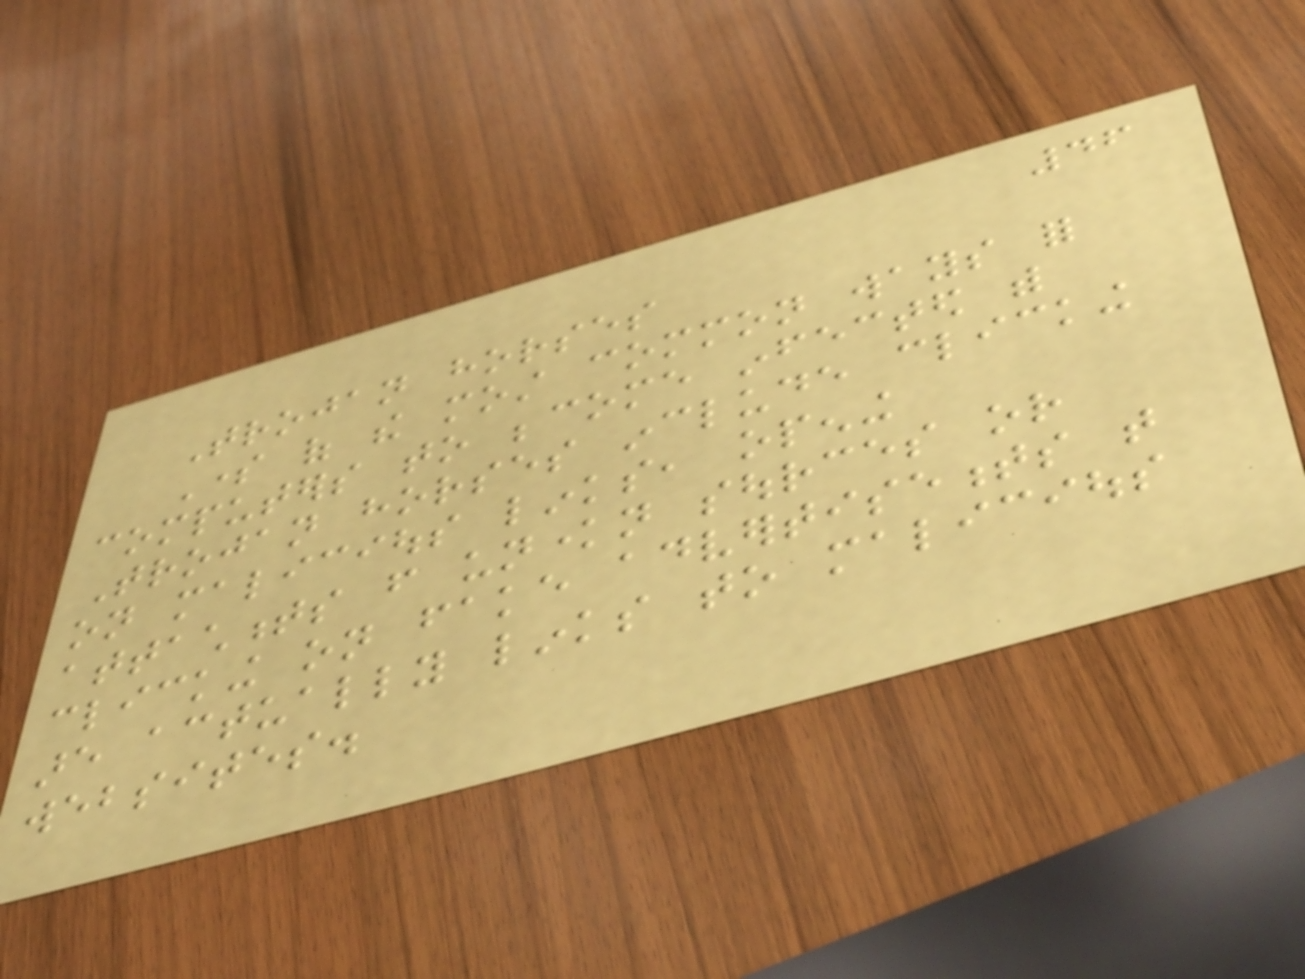46
Trojan horses
Some of the most common ways for
computers to become infected with
Trojan horses include clicking
on malicious links, opening
attachments from unknown sources or
clicking on fake advertisements that
are actually links to malicious
websites.
